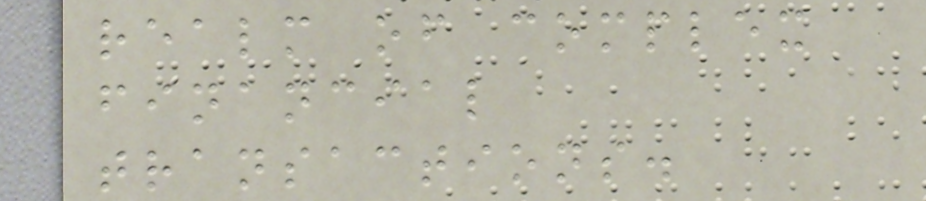realm of complex
financial
transactions.
